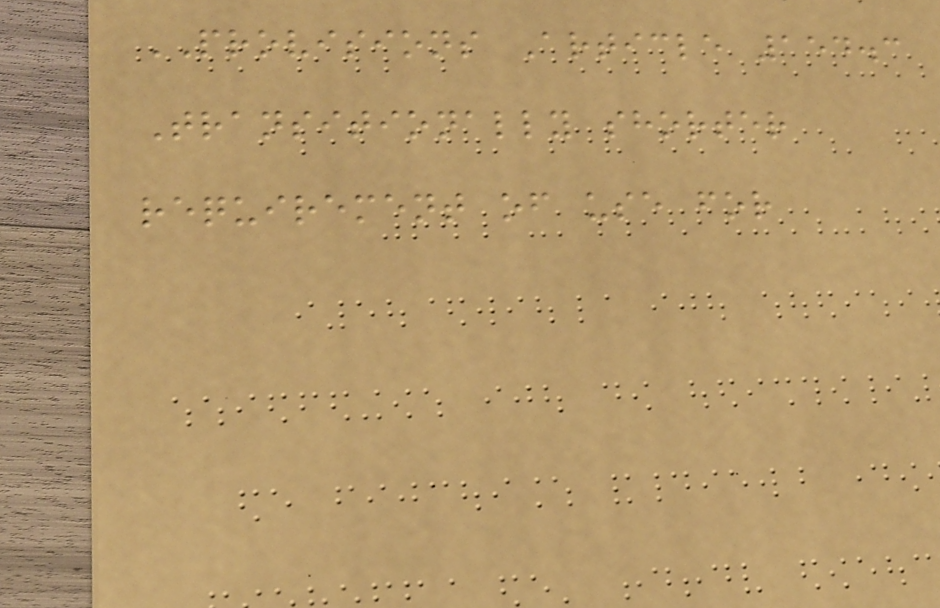PROVISIONS Article 154.3
Transitionally shorter
requirement of use for
